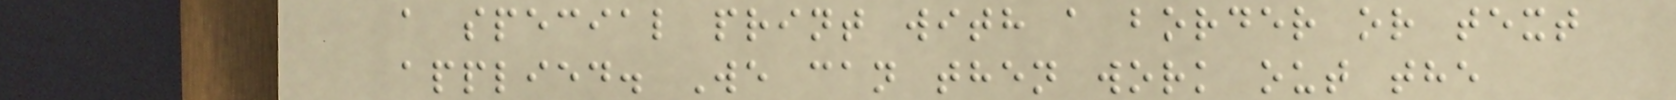a special print with a border or text
applied. We can then work out the
